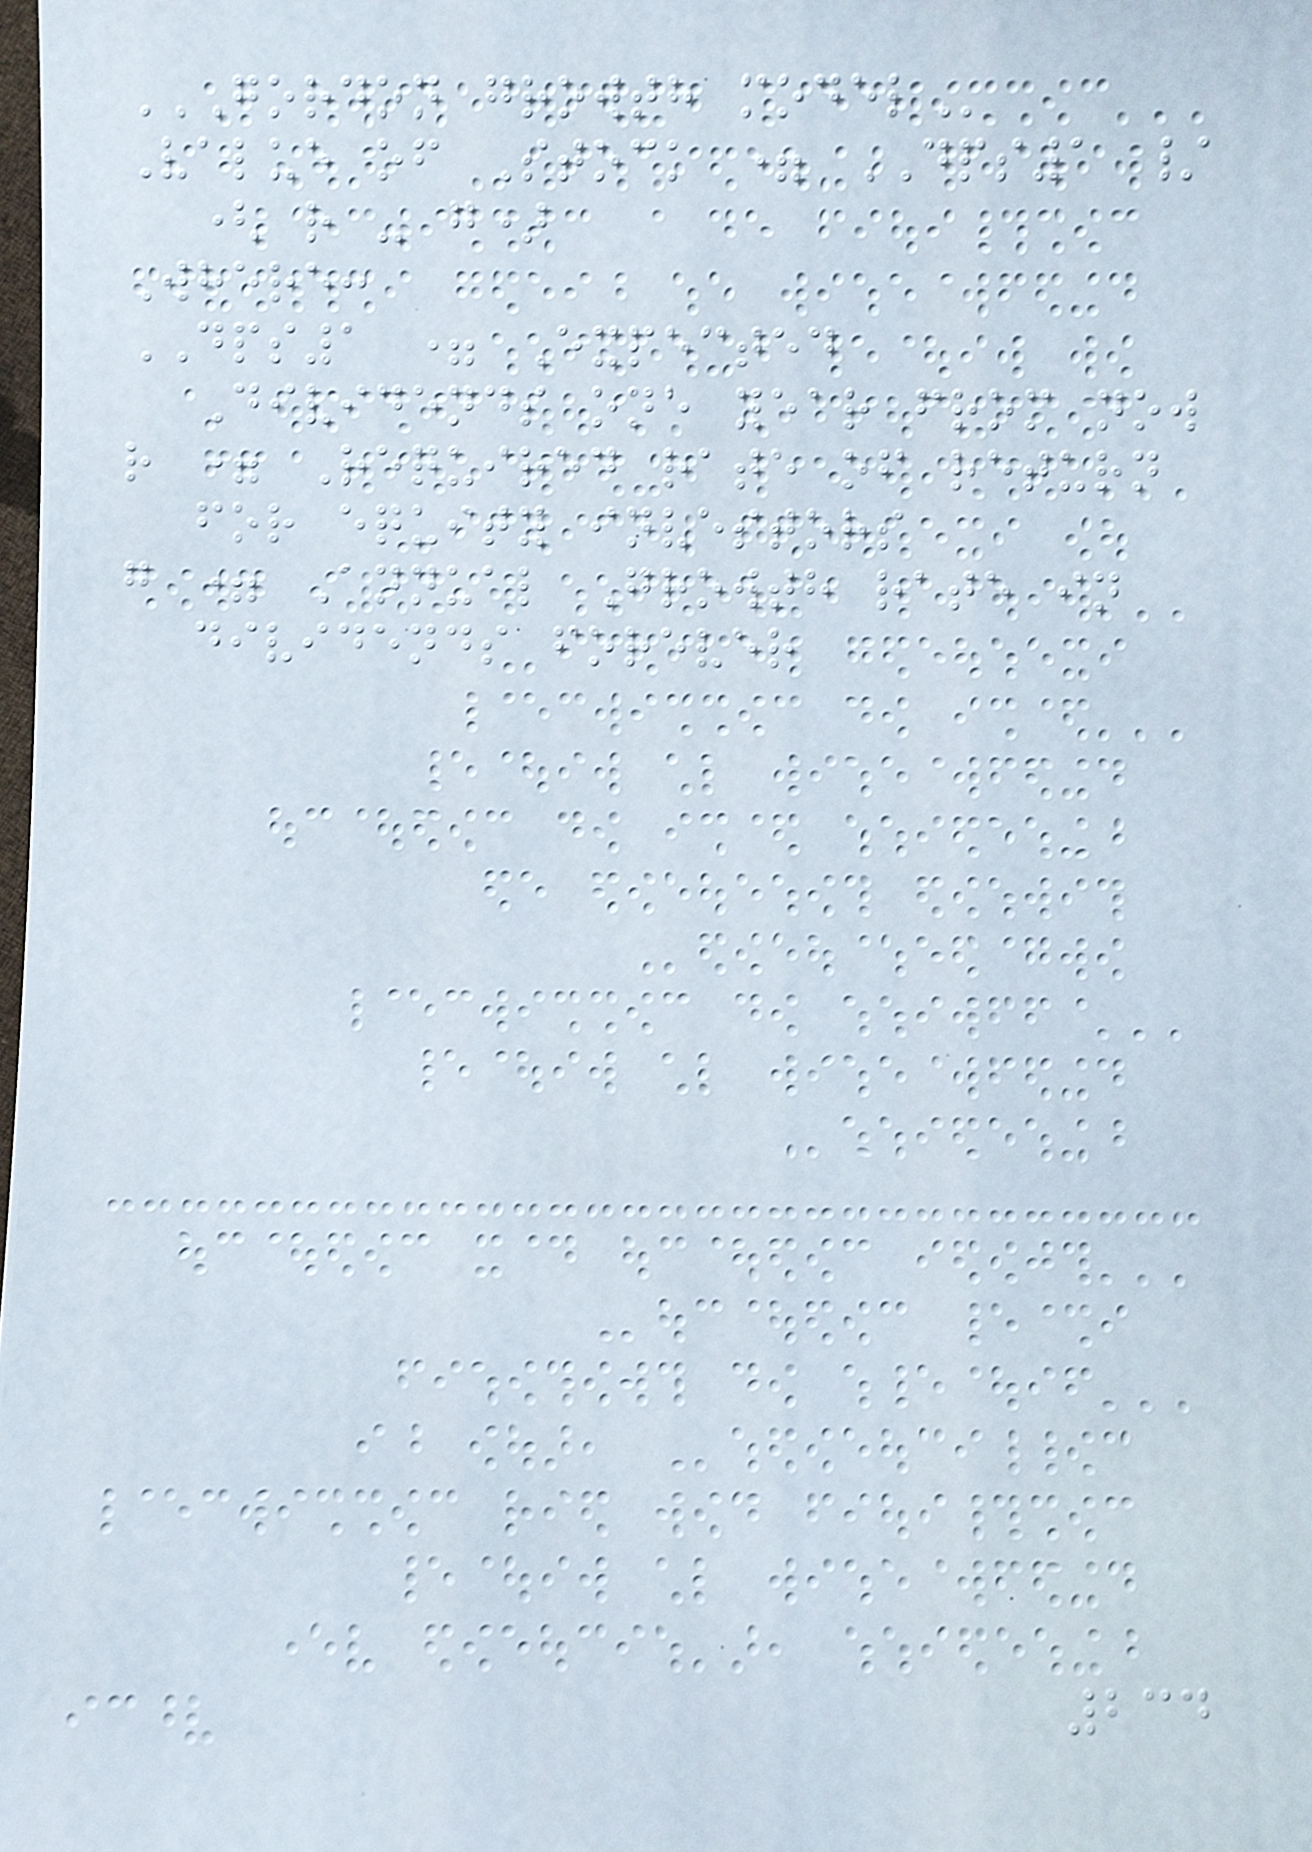GORDON GROWTH MODEL
Value of Stock = DPS1 /
( r - g)
Where:
DPS1 = Expected
Dividends one year from now
r = Required rate of return
for equity investors
g = Annual Growth rate in
dividends forever
234
